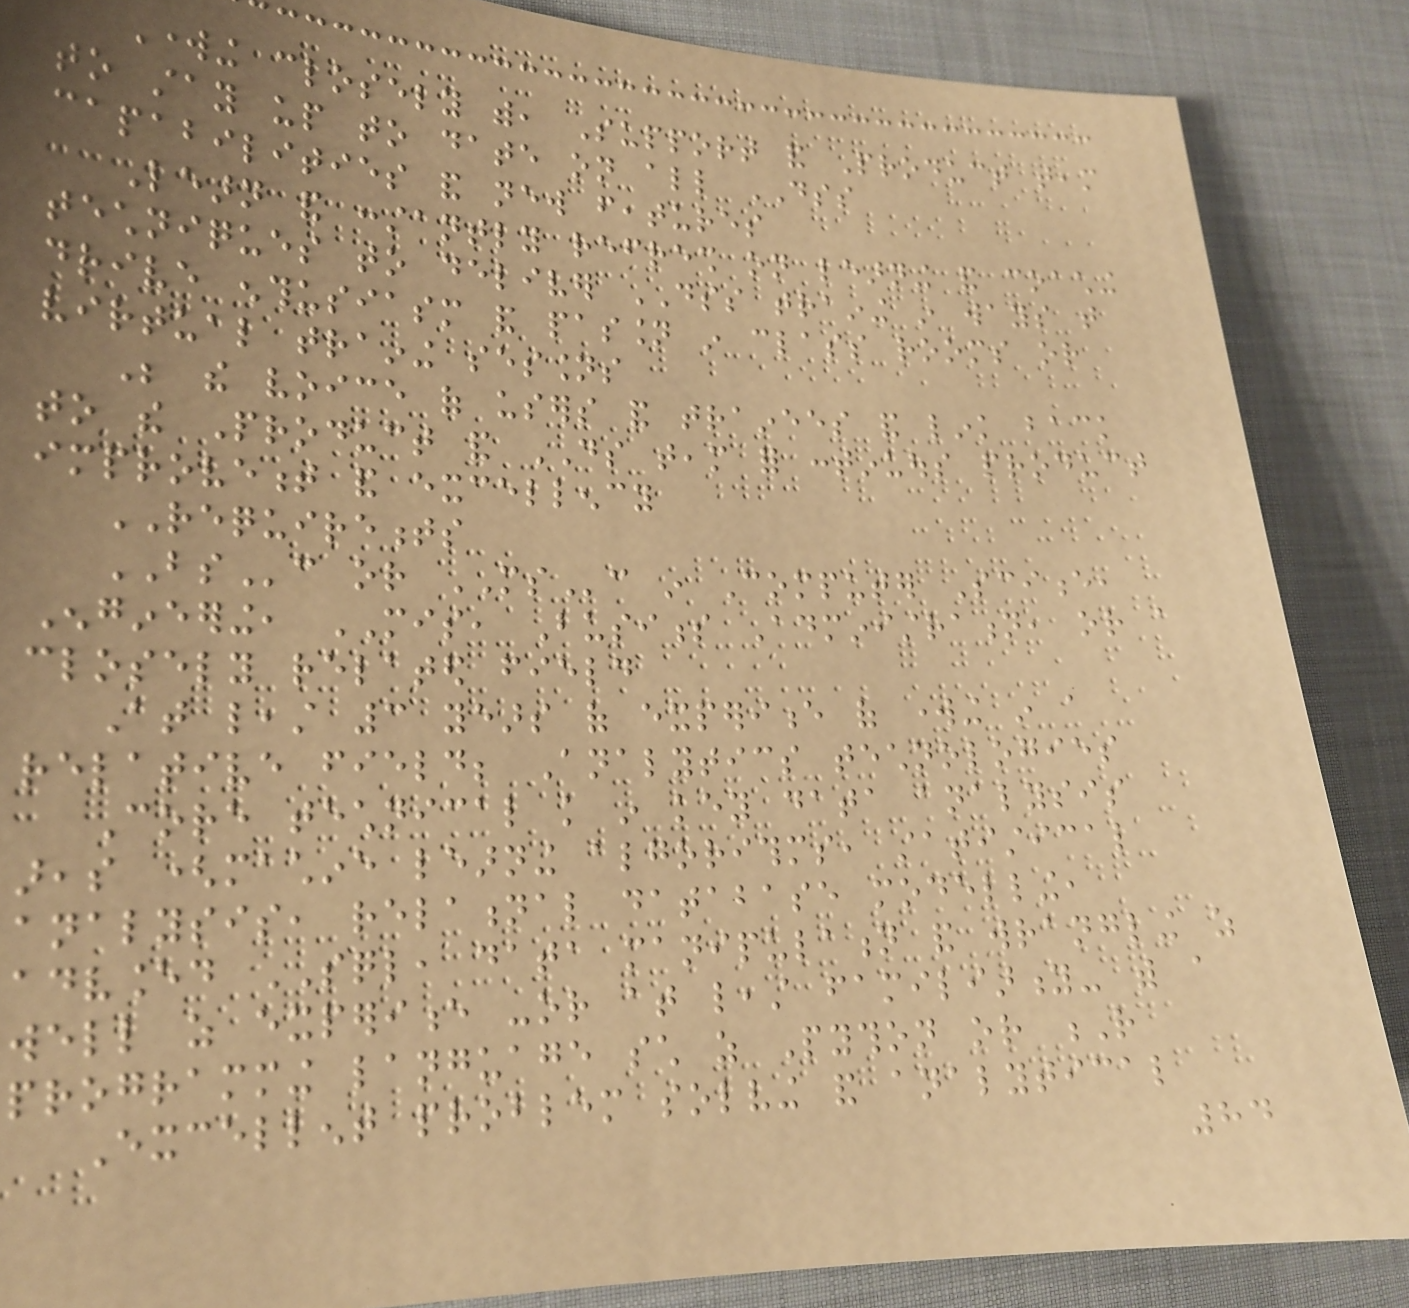Working closely with, Support and Product team
to stay up to date on all DSS
capabilities and new features
Learn and constantly refresh on learning and coaching
techniques to deliver DSS training in ways that
drive enthusiasm and passion in class rooms or
virtual training sessions
Be the voice of users and trainees and link back
to the Product and DS team for continuous product
improvement and excellency
REQUIREMENTS
BSc or MSc in Computer Science,
Engineering, MIS, Business Administration, or a
closely related field
At least 3 years of experience of working in a
relative field; Analytics technologies
Core technical knowledge in key data analysis
areas (machine learning algorithms, statistical
analysis, relational database modelling,
advanced SQL, data manipulation and wrangling as
well as experience -or at least familiarity- with a
programming language such as Python or R
Excellent problem solving and analytical
84
